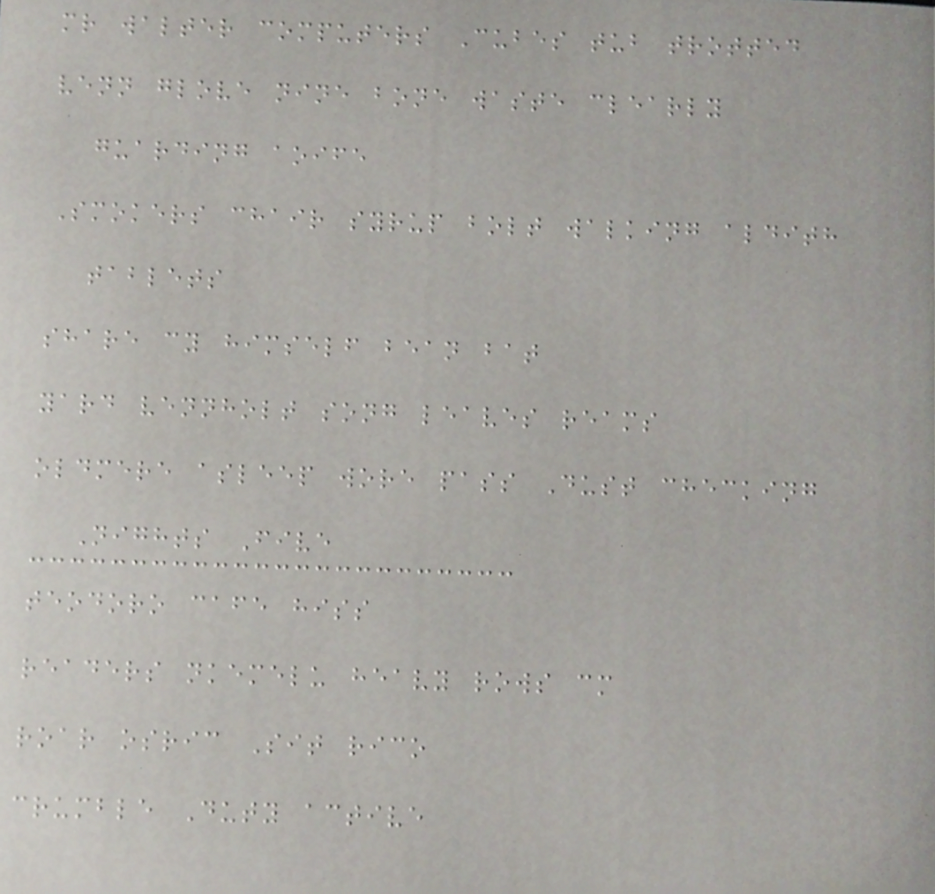mr walter computers Cubes tub trotted
venn glove nine bone waste clearly
guarding aoife
Smokers chair syrup bolt walking aldith
tablets
share cy himself bean bat
yard vennholt song leaves reams
oldmere asleep wore pass Dust checking
Nights Five
teodoro cafe hiss
readers nkemelu heavy rows cm
roar osric Sit rico
crumble Duty active
